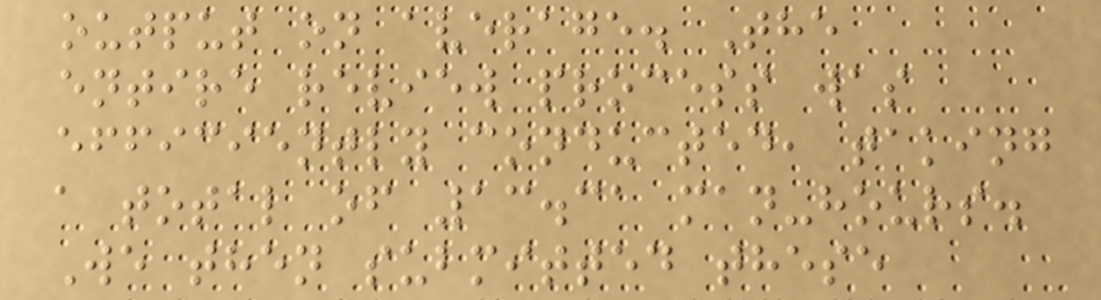output on average. The
entire review process was
efficiently conducted, taking
a total of 13.31 man-hours.
We then submitted these
